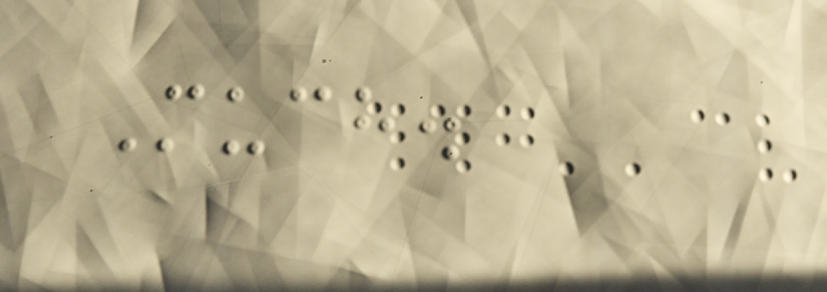Much.
